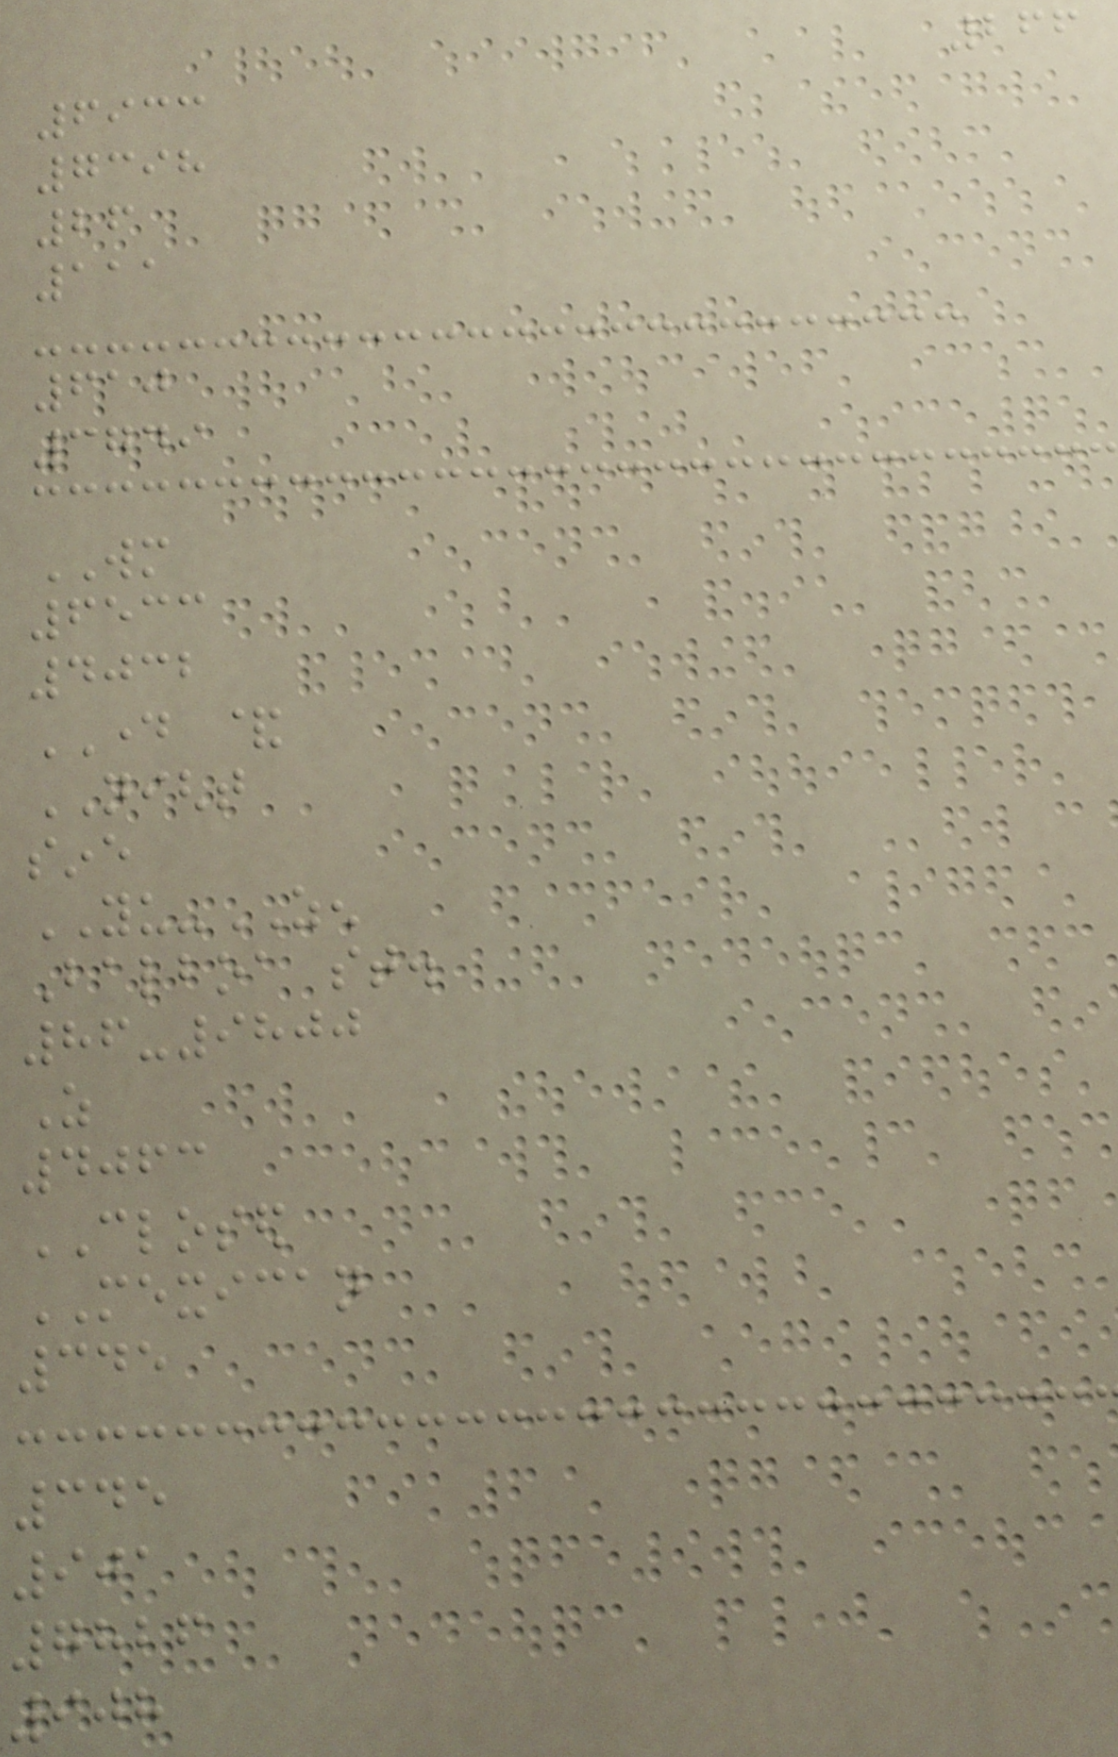266
6933
7398
26
111
610
3749
WM
6533
4032
DAY &
NIGHT
sine
YU-ZEN
Balboa st.
86-9800
As
4063
CLOSED
MEXICAN
345
345
901
7826
908
